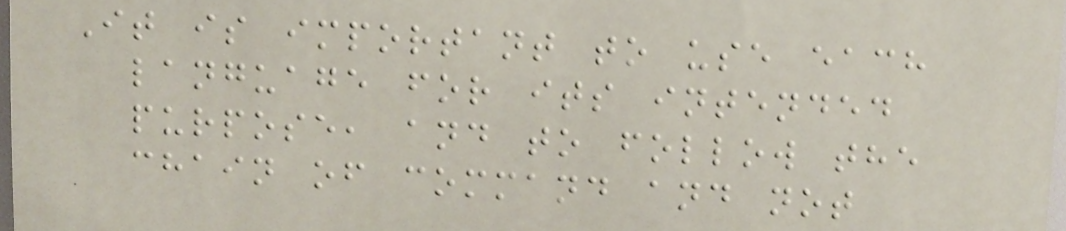It is important to use each
language for its intended
purpose, and to follow the
chain of command and not
